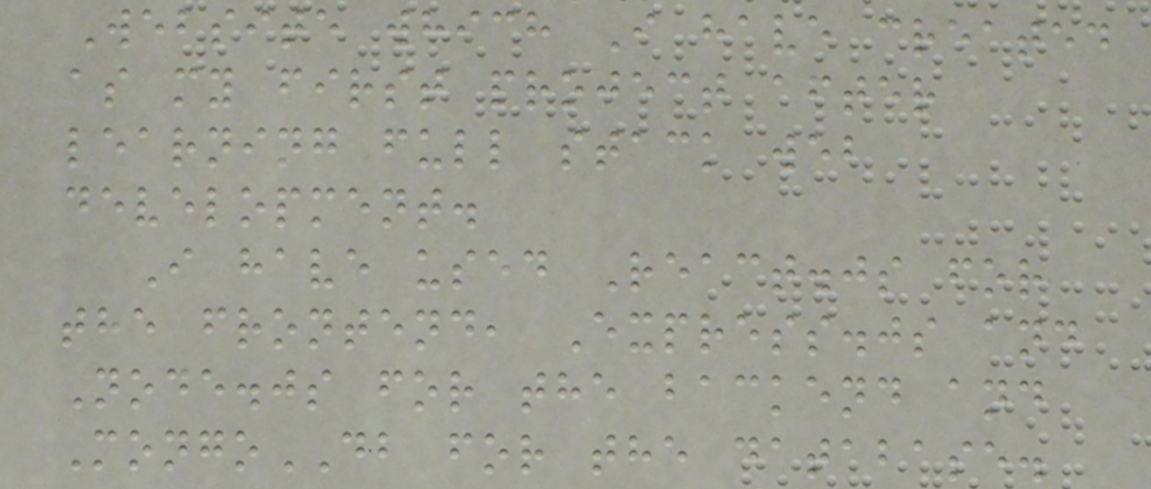Website which I have created
as my first project after
learning full stack web
development.
I have used React.js for
the frontend, Express.js and
Node.js for the backend and
MongoDB for the database.
